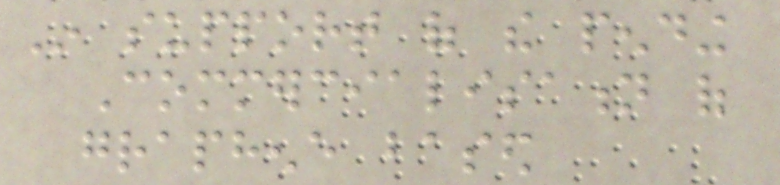In support of the pending
Commercialisation of
graphene based
